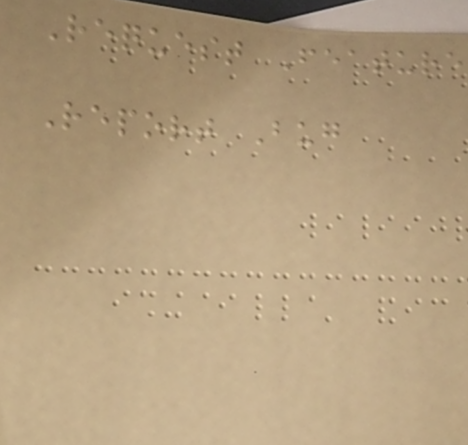Request Feature
Report Bug
